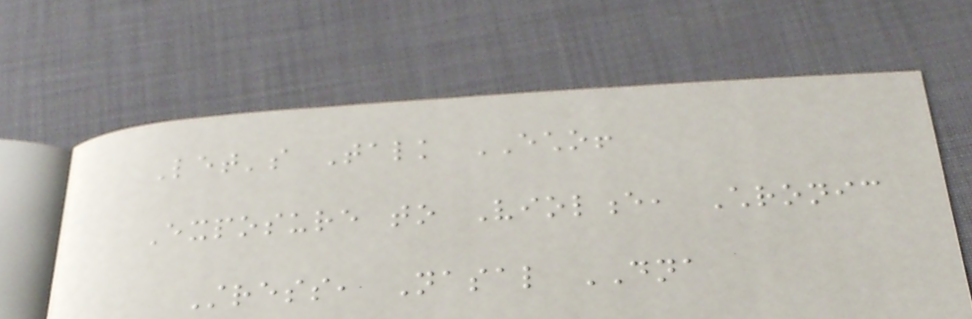Let's Talk ECHO!
Exposure to Violence, Chronic
Stress, Nasal DNA
